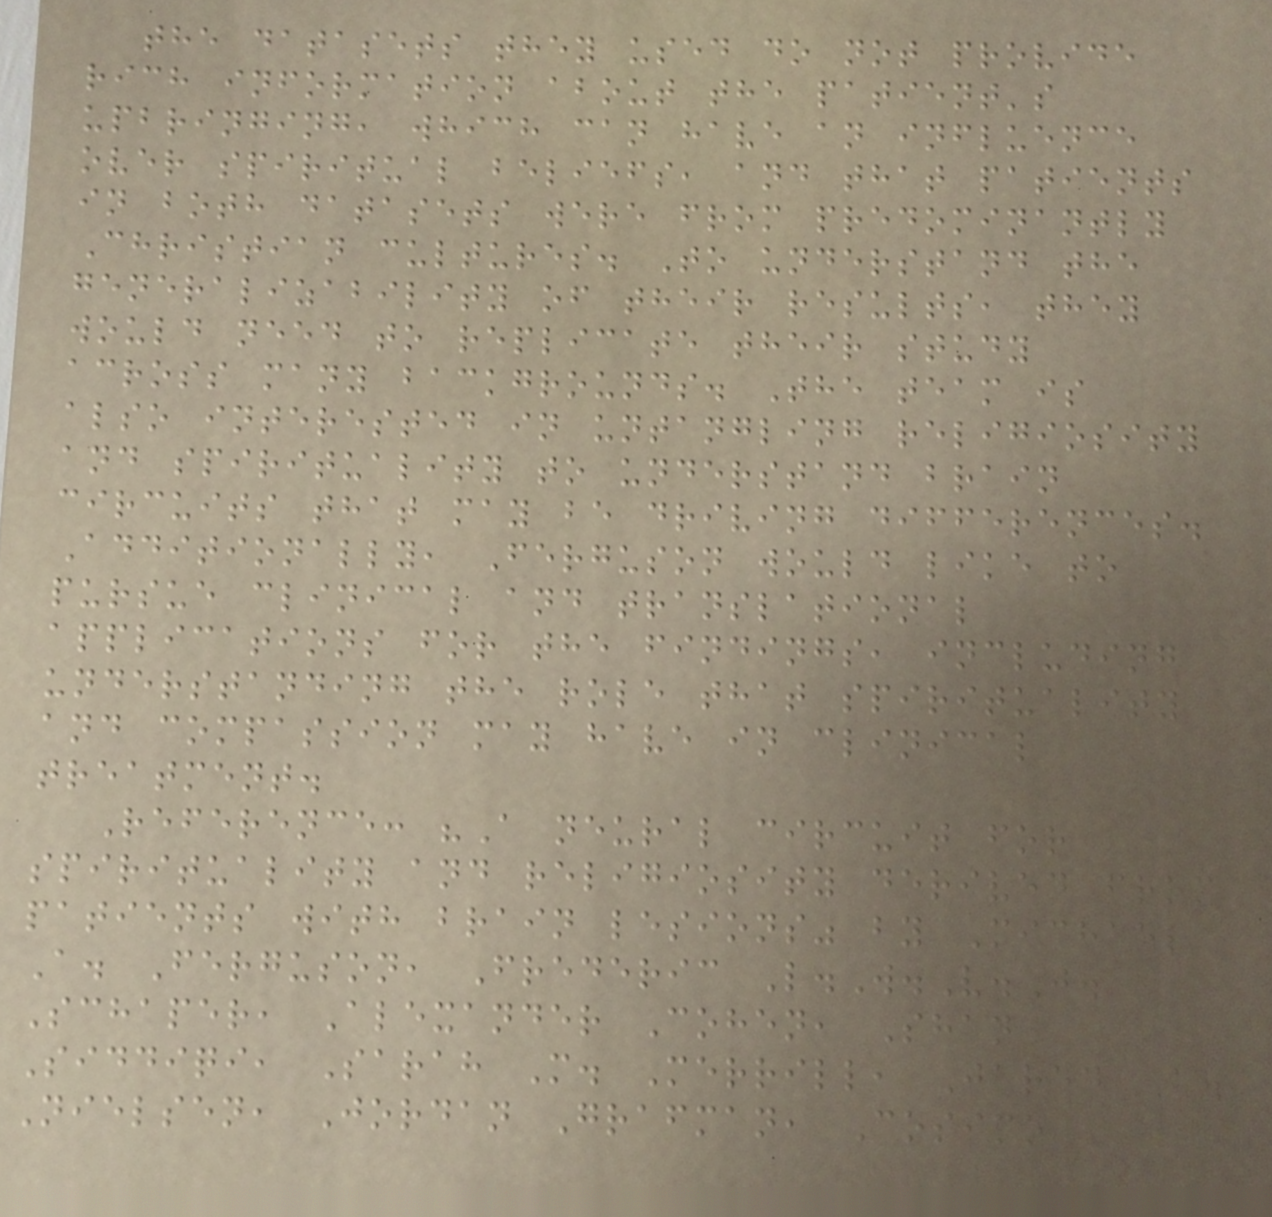the datasets they used do not provide
rich information about the patient's
upbringing, which can have an influence
over spiritual beliefs, and that patients
in both datasets were from predominantly
Christian cultures. To understand the
generalizability of their results, they
would need to replicate their study
across many backgrounds. The team is
also interested in untangling religiosity
and spirituality to understand brain
circuits that may be driving differences.
Additionally, Ferguson would like to
pursue clinical and translational
applications for the findings, including
understanding the role that spirituality
and compassion may have in clinical
treatment.
Reference: "A neural circuit for
spirituality and religiosity derived from
patients with brain lesions" by Michael
A. Ferguson, Frederic L.W.V.J.
Schaper, Alexander Cohen, Shan
Siddiqi, Sarah M. Merrill, Jared A.
Nielsen, Jordan Grafman, Cosimo
